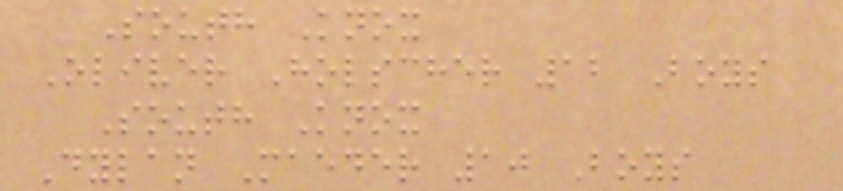South Knox
Oliver Holscher 12 Boys
South Knox
Dylan Maeder 10 Boys
